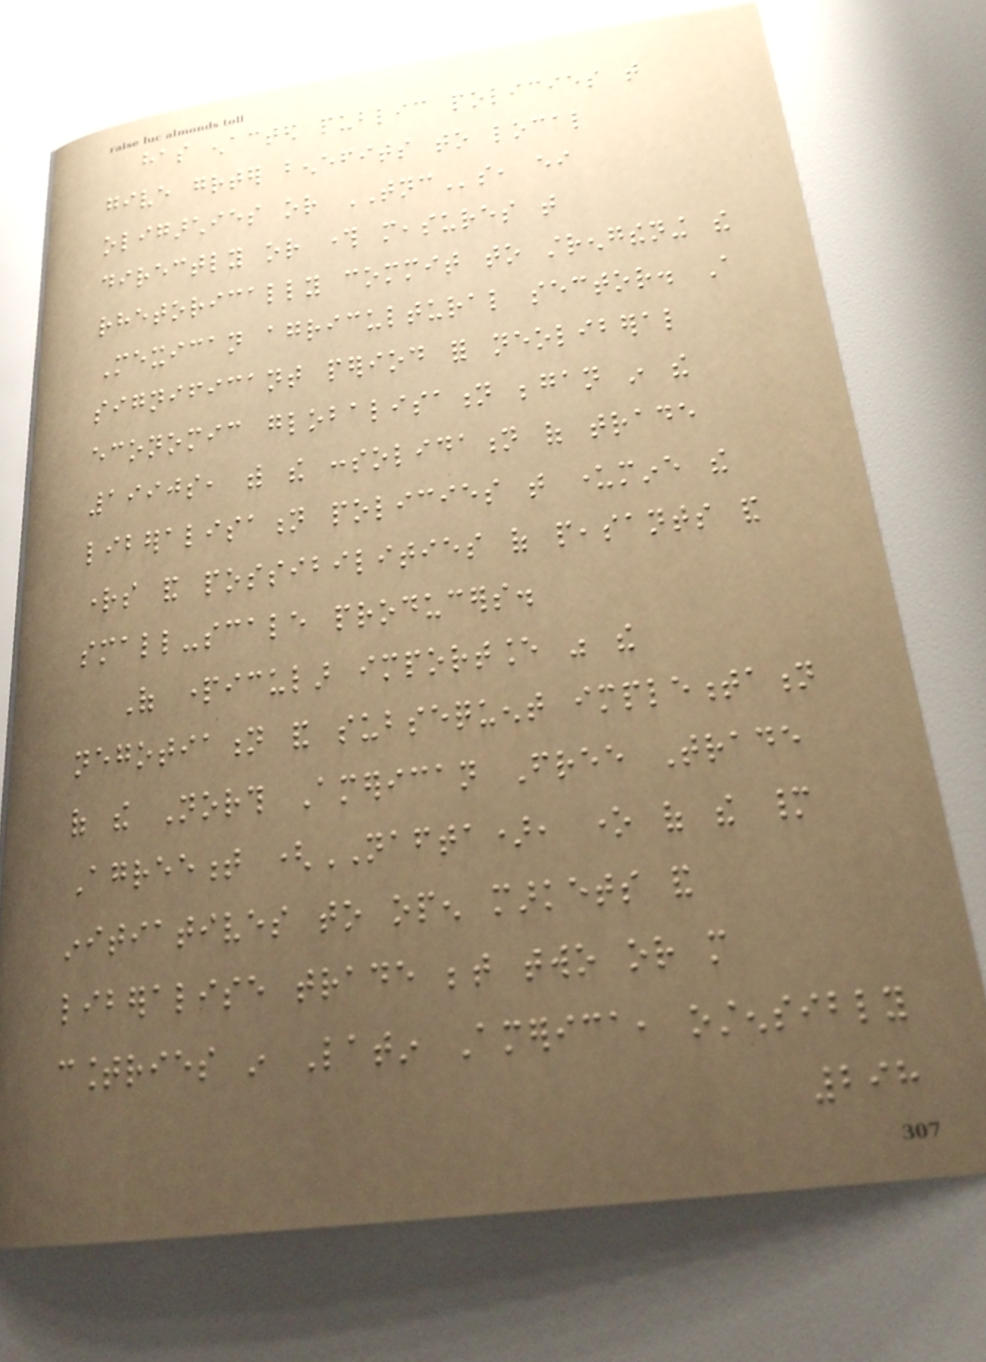has enacted public policies that
give greater benefits to local
oligarchies or TNCs, either
directly or through measures that
rhetorically commit to strengthening the
Mexican agricultural sector. A
significant period for neoliberal
economic globalisation began in the
1990s, with the consolidation of trade
liberalisation policies that undermine the
rights and possibilities of peasants and
small-scale producers.
Of particular importance was the
negotiation and subsequent implementation
of the North American Free Trade
Agreement (NAFTA), one of the many
initiatives to open markets and
liberalise trade between two or more
countries in Latin America, ostensibly
298
